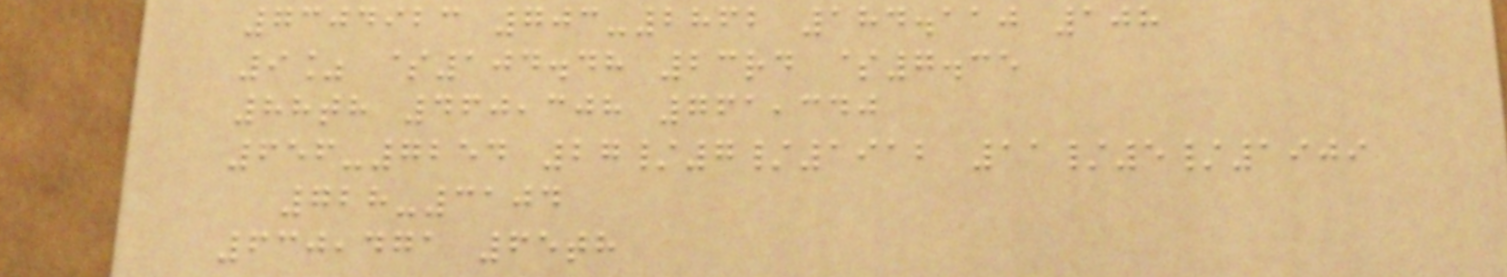7304923 703-2862 184.110 108
9% $104.48 23rd $7.35
88th 460,308 761,340
656-7254 27/7/1912 11/5/1909
728-3104
630,471 65th
